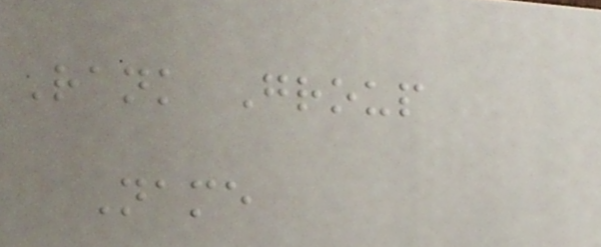Rank Group
Name
